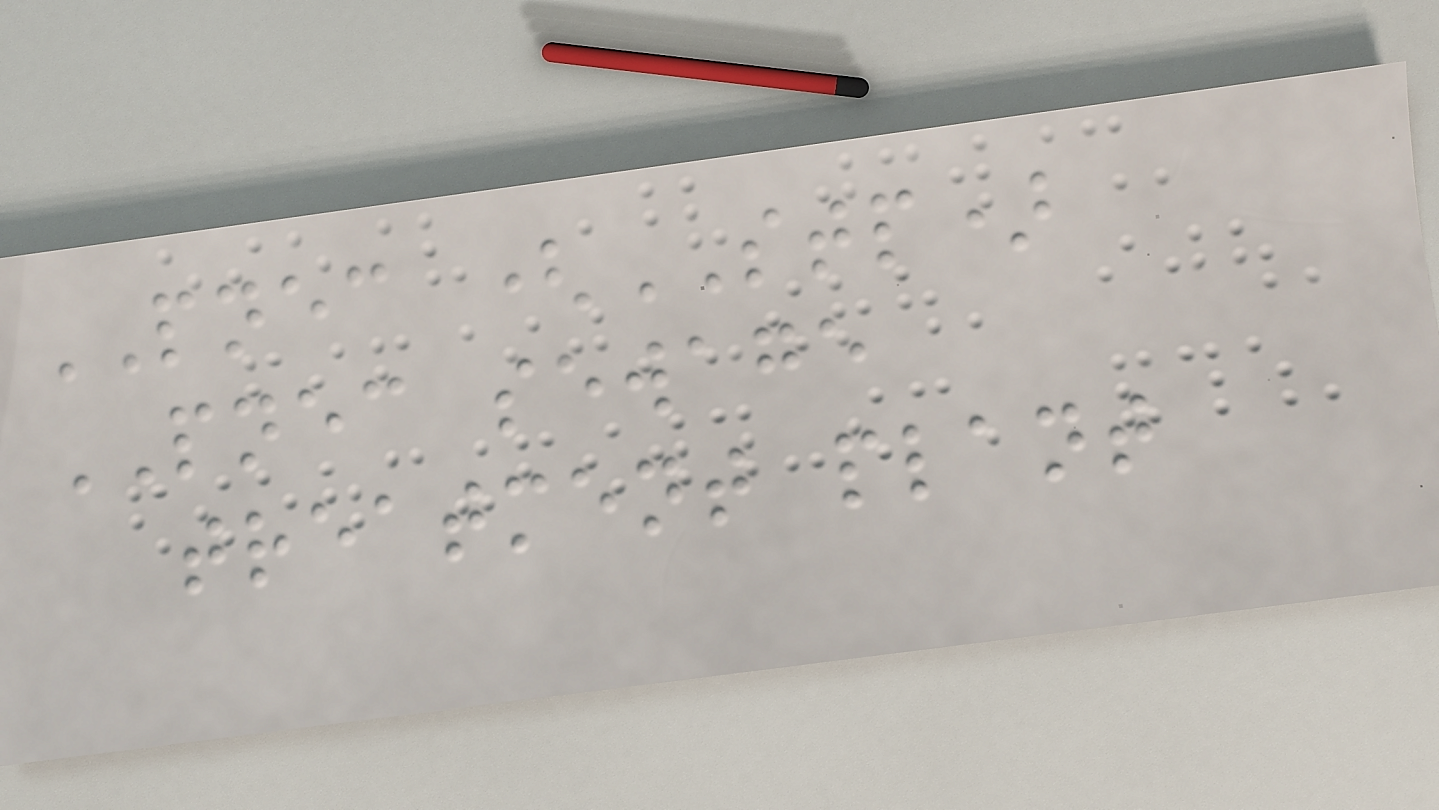PNEC (STP)
PNEC sewage
treatment plant
